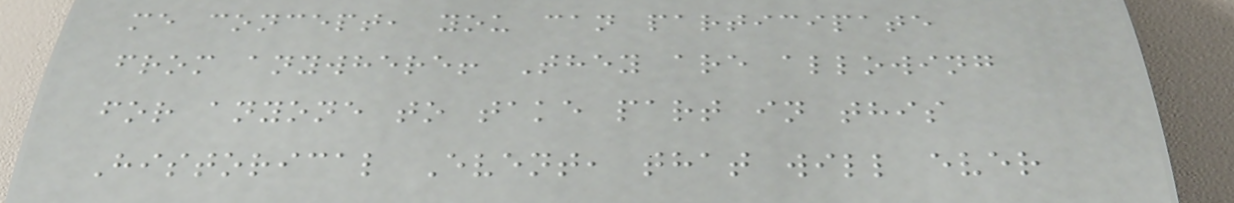me concept, you can participate
from anywhere! They are allowing
for anyone to take part in this
Historical Event, that will ever
